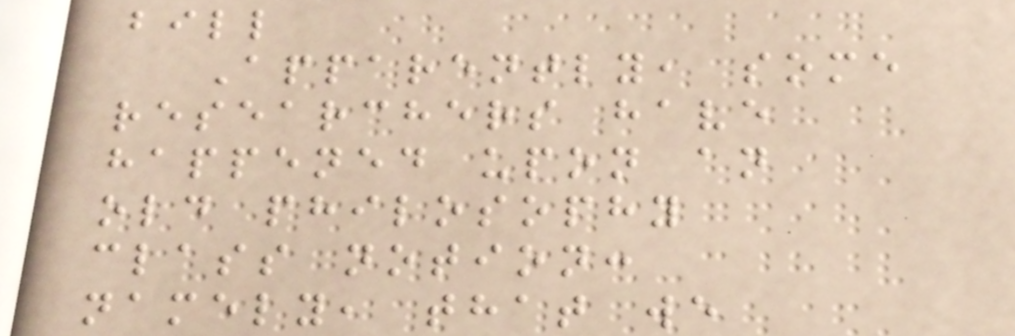bill
Apparently, some
researchers have
happened upon an
old philosophy
class notion:
namely, that we
